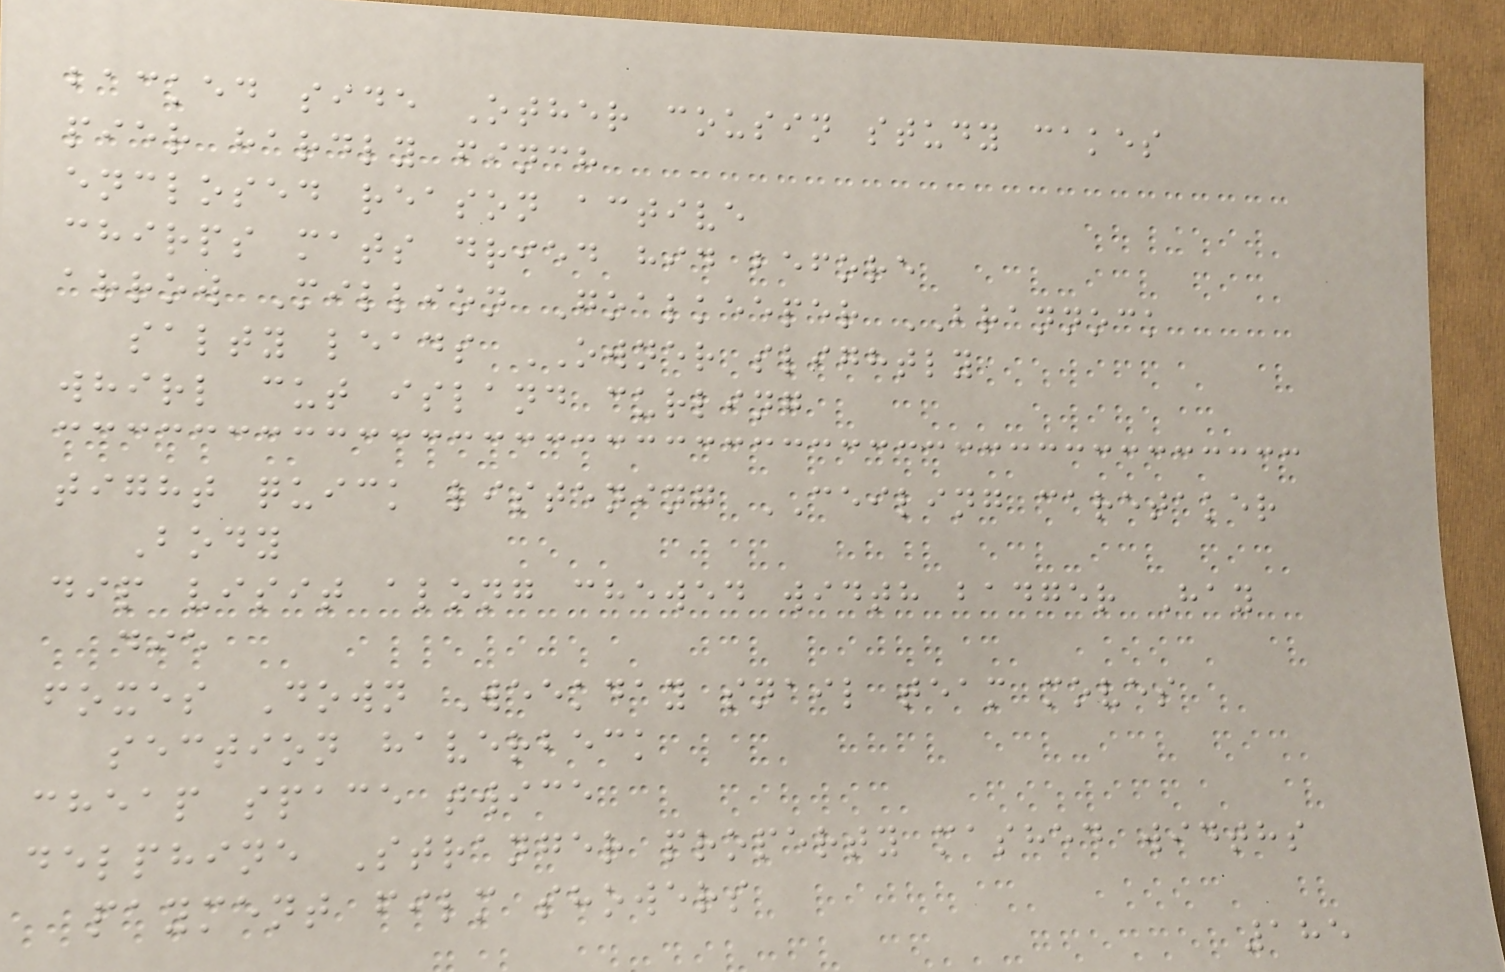backed side Other cousin study cakes
pier hardly finch
enclosed reason active
chirps mats dried hid before
arrow Million Goalkeeper BRANNOCK
salty leads OWNER slightly
whirl cut island curling
tight quick listening CEILING caretaker
Body
dip visit along chewed width badger Hay
die
foxes Down Weekday snail team moves
section haverbeck
cheap space twice
delphine Stranger property mashed widths
payment film showers
185
